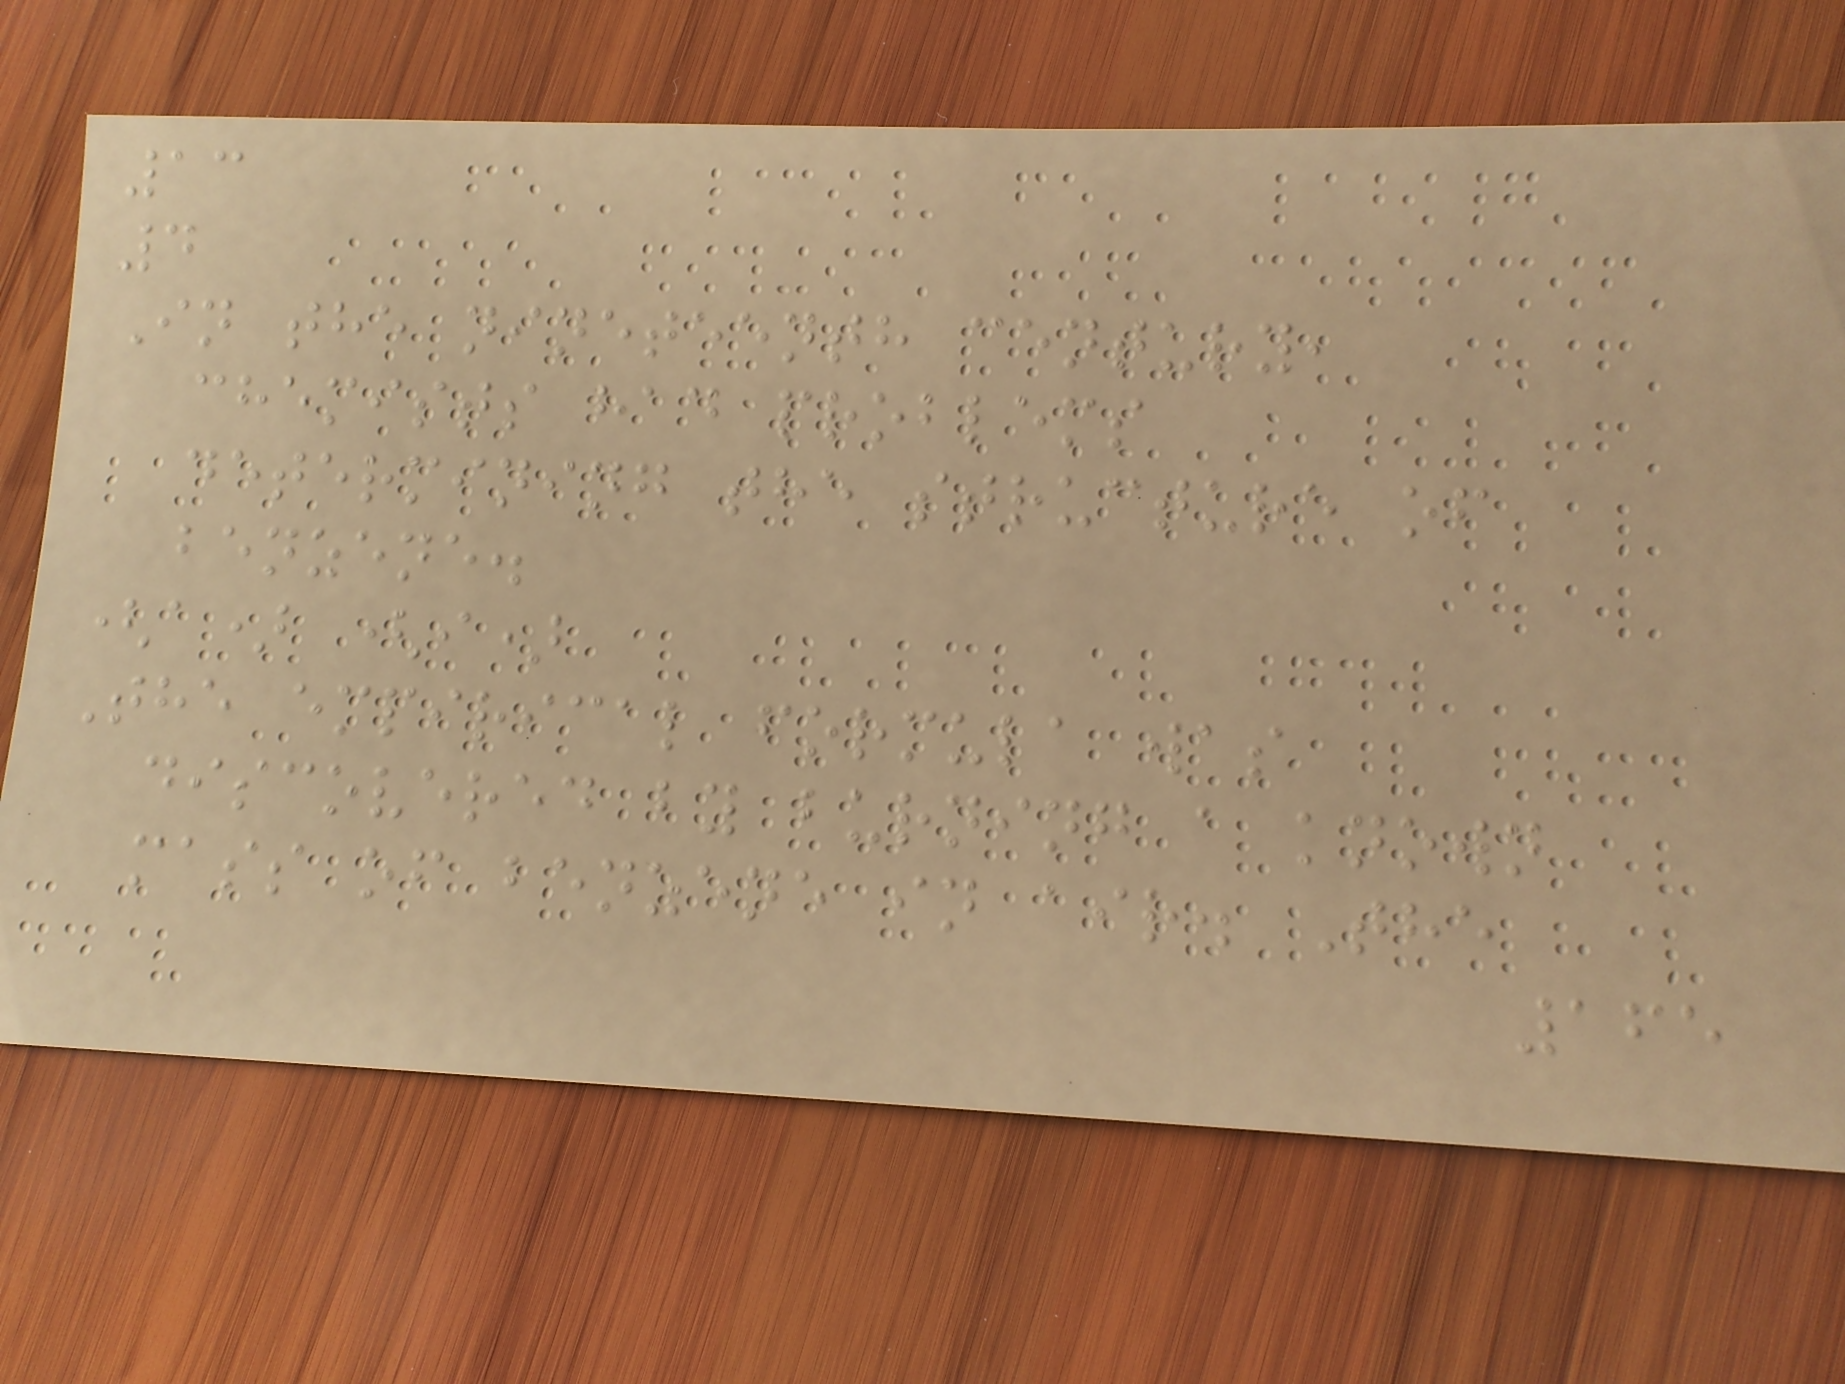13
4
In the nineteenth century,
chemists had problems
determining the structure of
benzene.
(a) (i)
The empirical formula was
discovered by burning a known
mass of benzene in air. The
165
